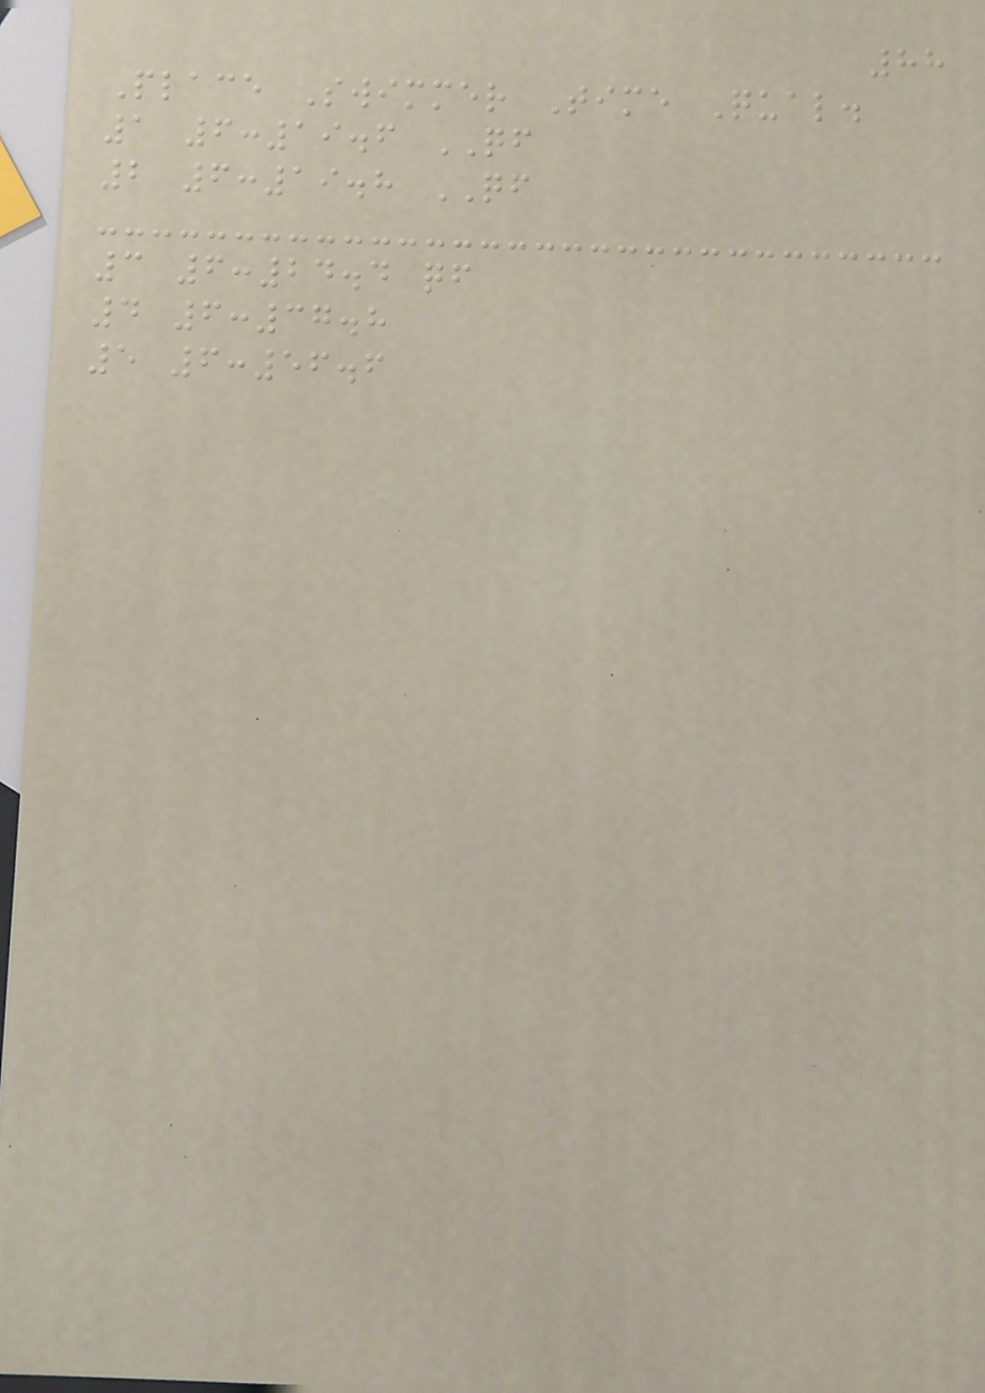88
Place Swimmer Time Qual.
1 6:19.6 QF
2 6:19.8 QF
3 6:24.4 qf
4 6:37.8
5 6:56.6
